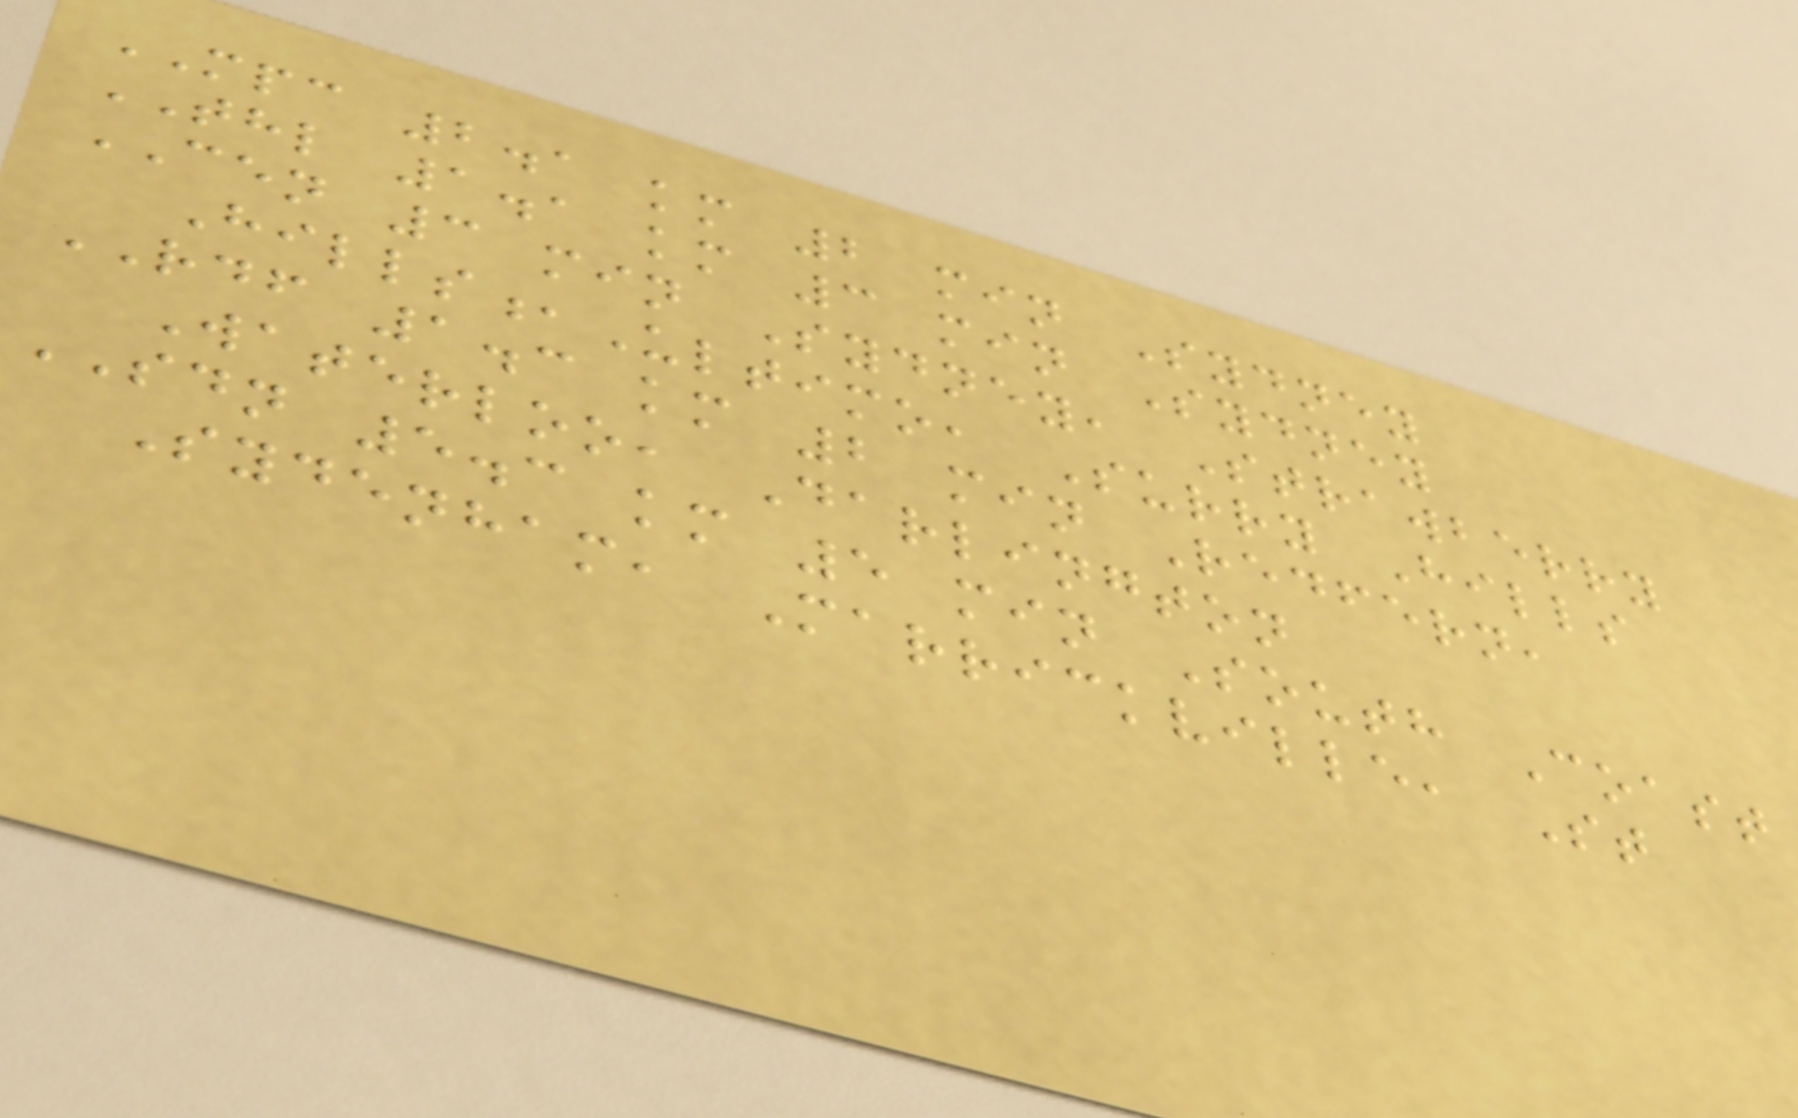MPC 2.1 km 2 min Sydney
THL 1.1 km 3 min Sydney
CEN 3 min Sydney, Strawberry
Hills,Ultimo, Surry Hills
RDF 1.3 km 2 min Redfern,
Waterloo, Darlington
SDN 5.3 km 5 min South Coast
Sydenham, Marrickville, St
